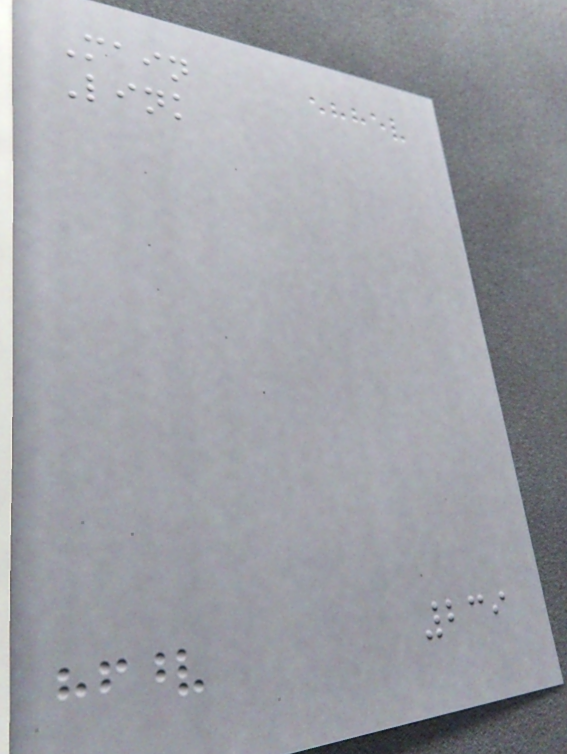Main
Link
239
